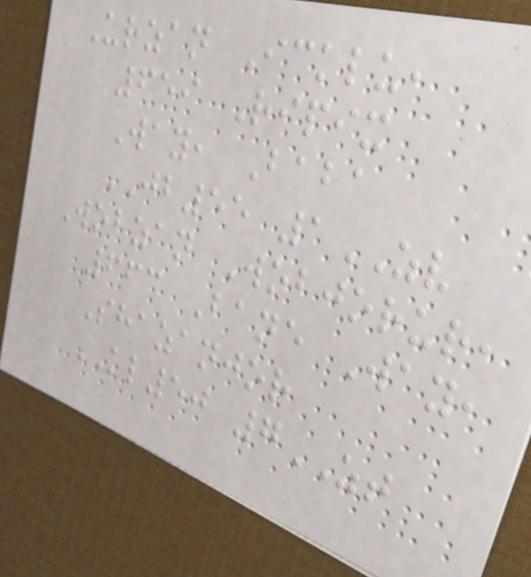Urzan Icklu,
659 Ripix
Way, Baba
JB55 1ZV
Wobzan Wobjorur,
663 Bane Way,
Shazanjor
KL50 7ZT
